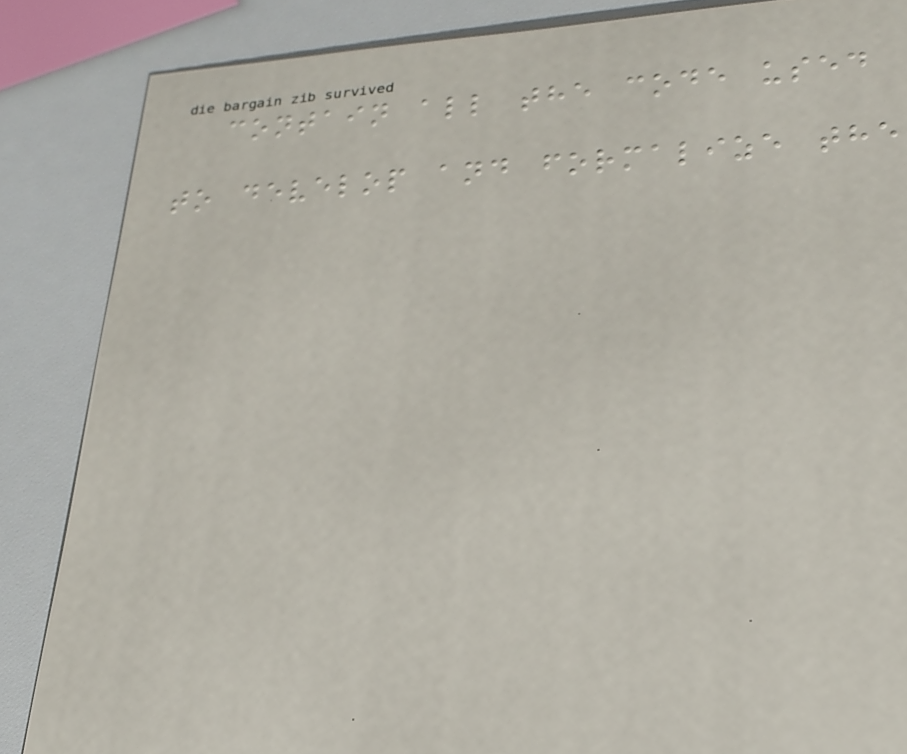contain all the code used
to develop and formalize the
